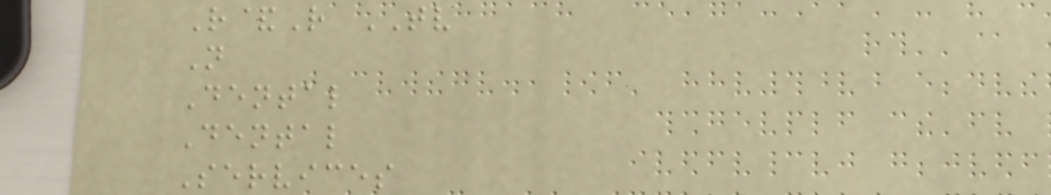R&R TV
N
Dental
Dental
Services
